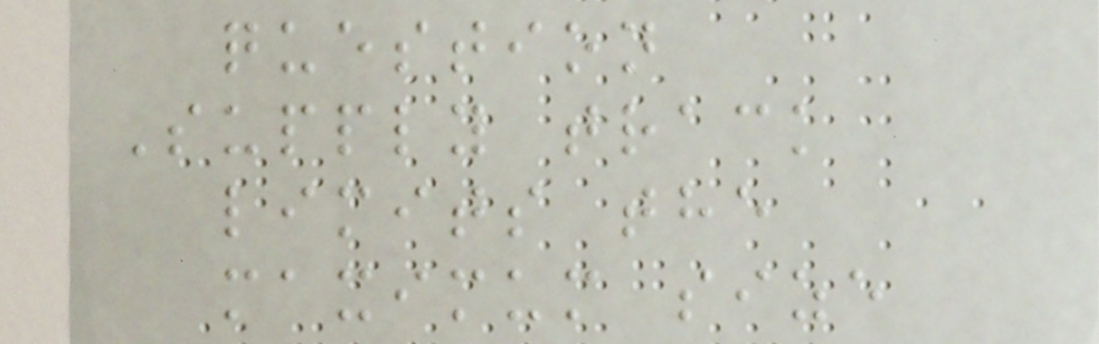question
Supply track
limits the
maximum size
